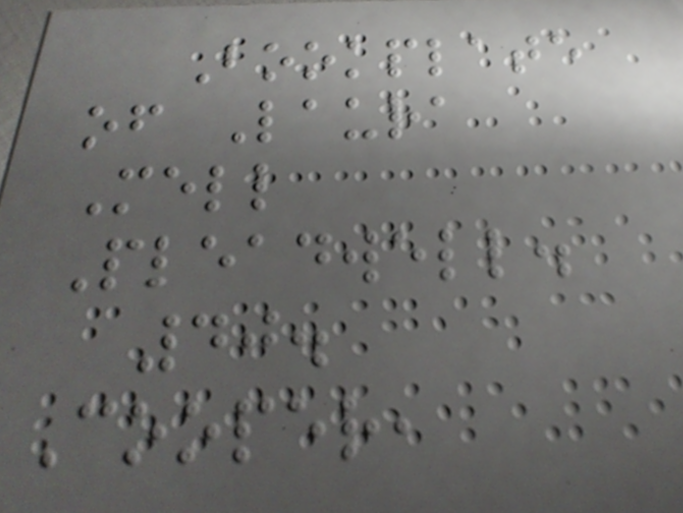Bookplate
of Laura
Mell
Pleadwell.
40.
Cooper,
